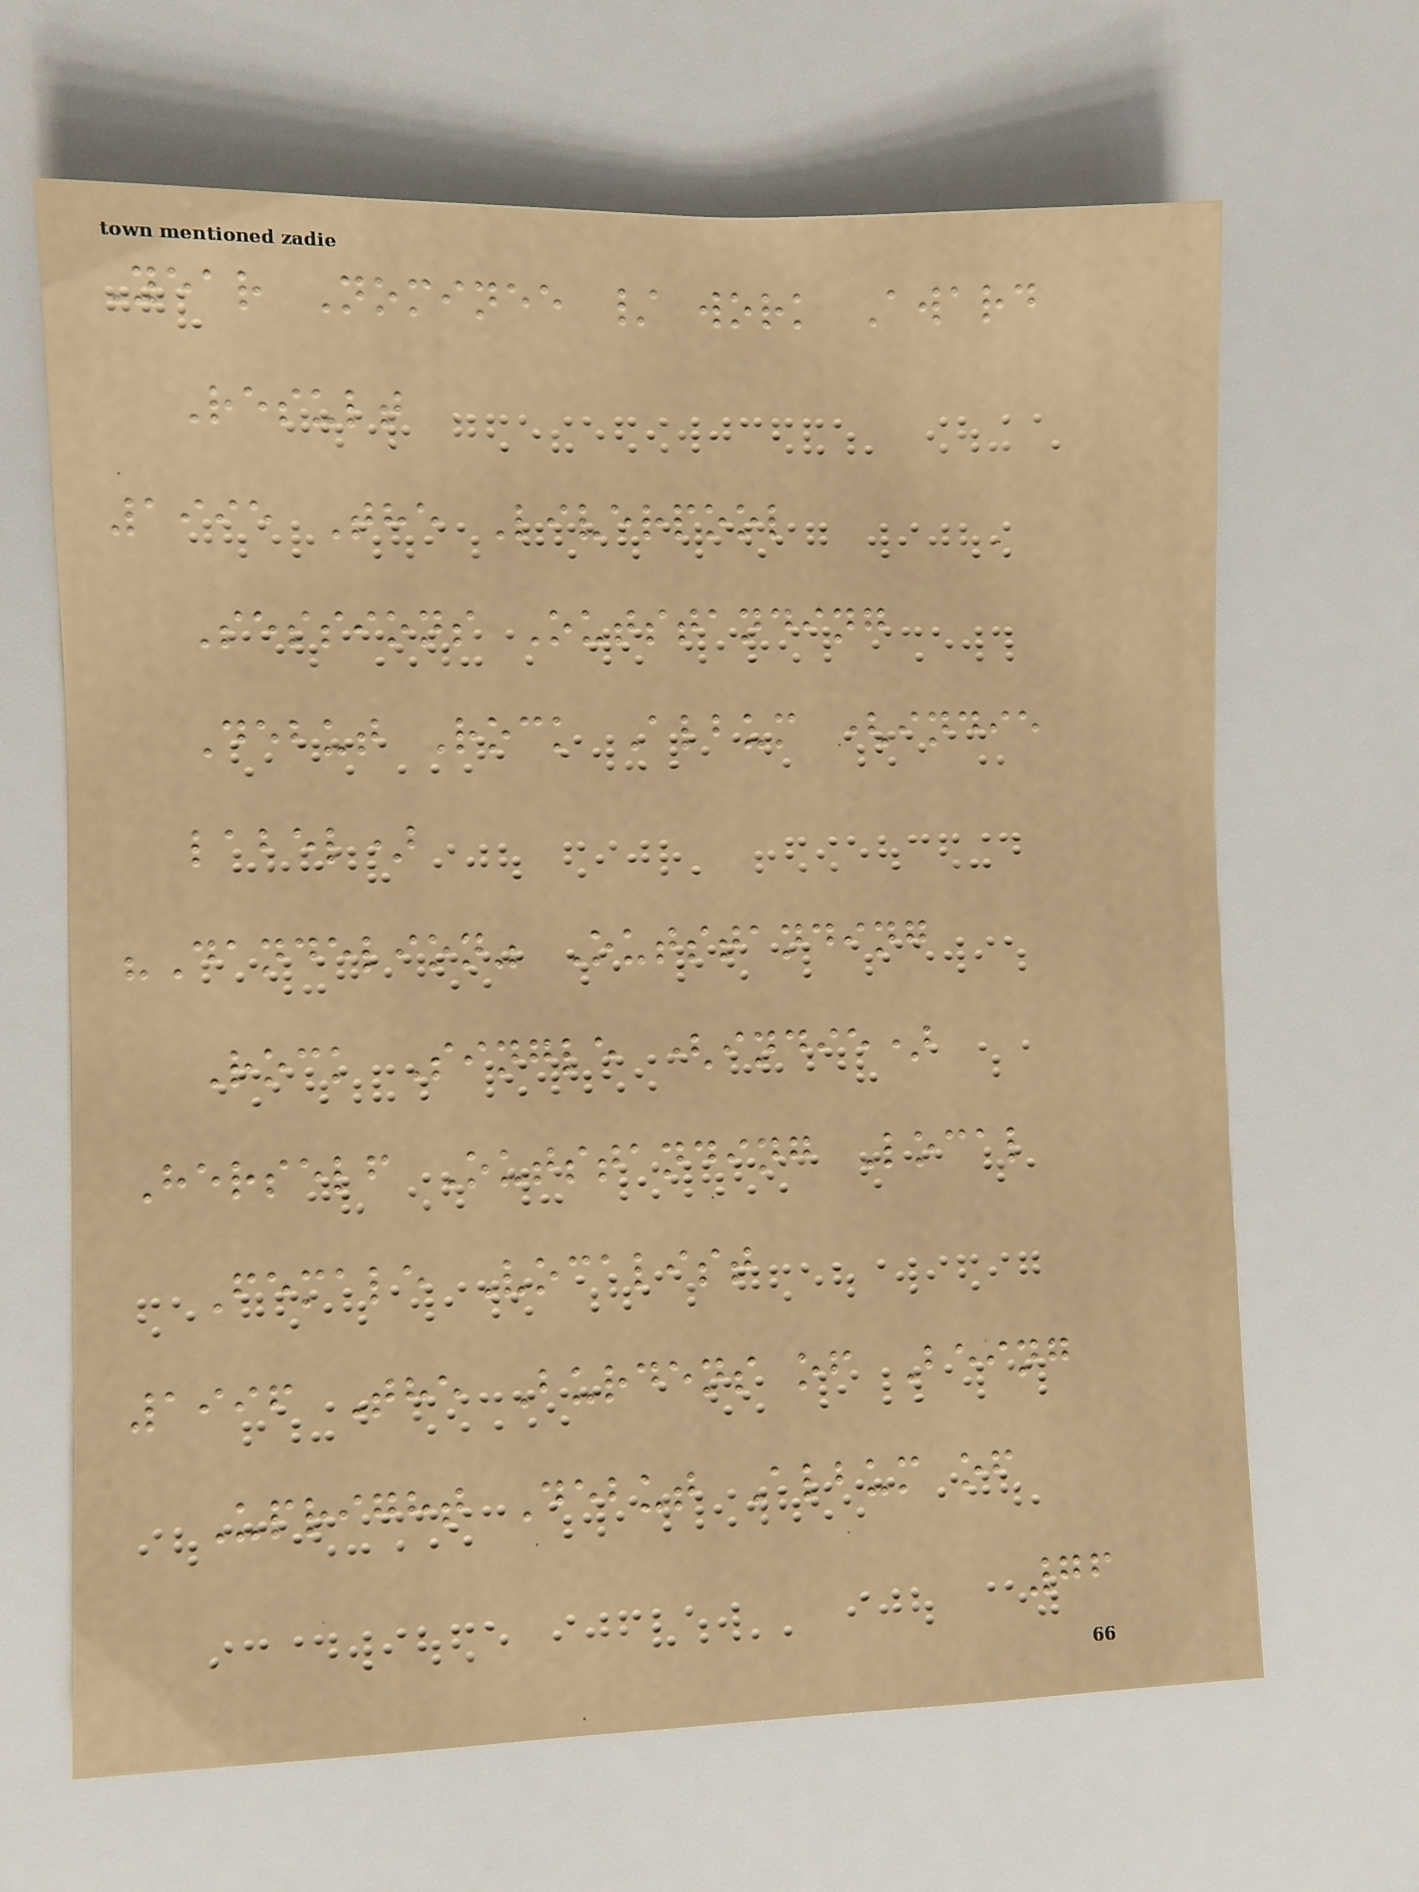Year Nominee / work Award
Result
1995 The Liverpool
Sessions Outstanding
Debut Rock Album (indie
label)
"Dandelion" Outstanding
Rock Single (indie)
Herself Outstanding Local
Female Vocalist
1996 The Burdens of Being
Upright Debut Album of
76
